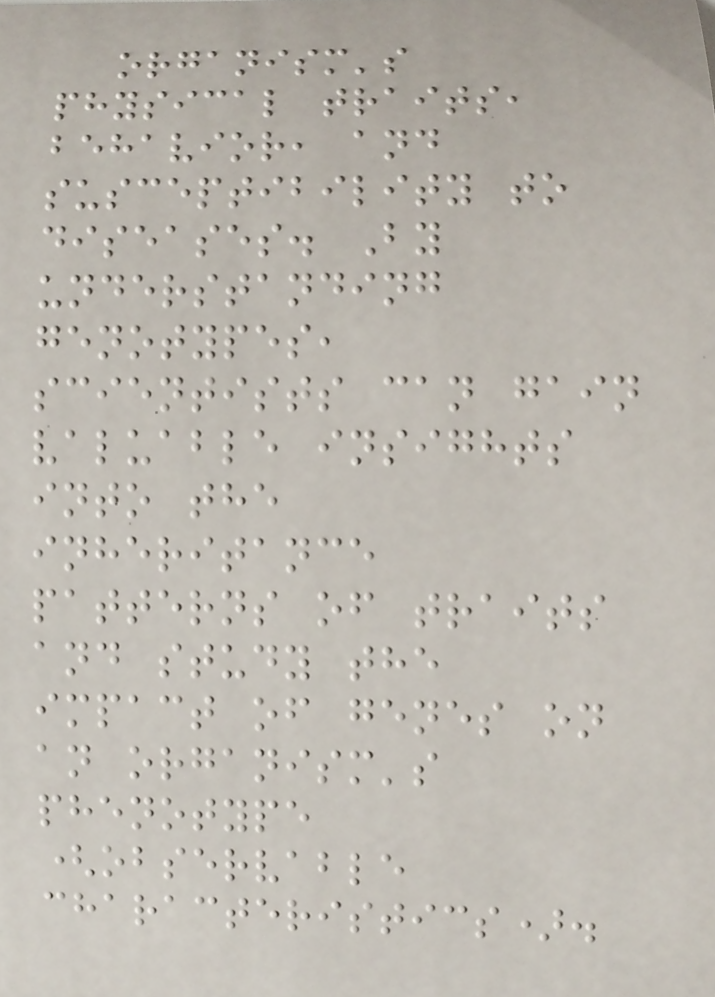organism's
physical traits,
behavior, and
susceptibility to
diseases. By
understanding
genotypes,
scientists can gain
valuable insights
into the
inheritance
patterns of traits
and study the
impact of genes on
an organism's
phenotype
(observable
characteristics).
